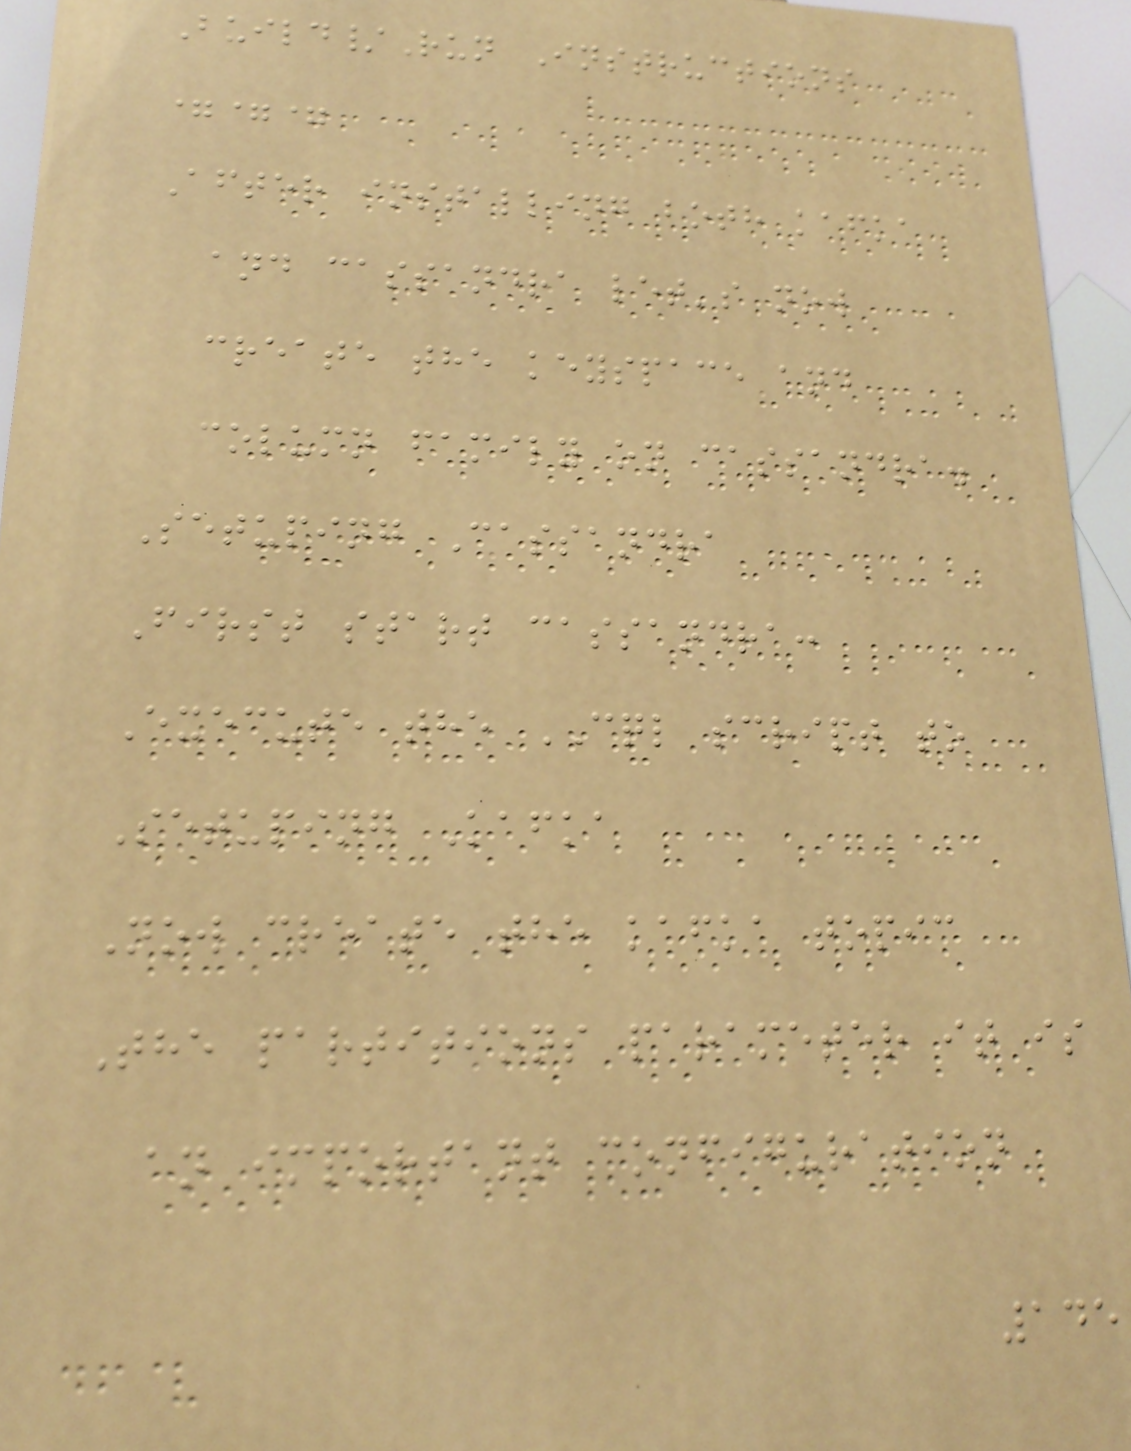Build/Run Instructions
===
After installing both kafka
and cassandra let's now
create the keyspace and
column family on cassandra.
Setuping Cassandra
First start cassandra:
Execute the CQL script to
Setuping Kafka
Now create the kafka topic
The partitions parameter it is
an important configuration
145
